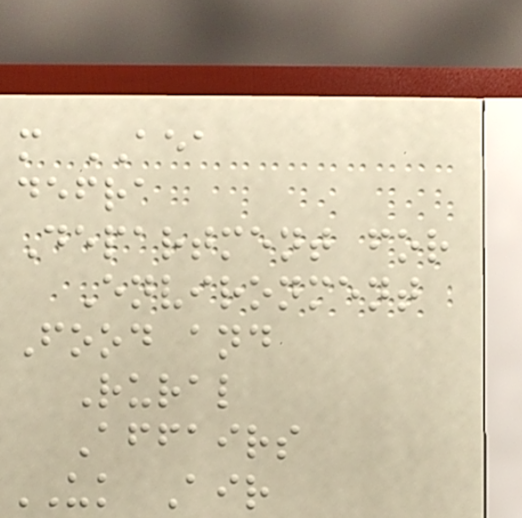m AEA
defra
Department for
Environment
Food and
Rural
Affairs
UK Air
